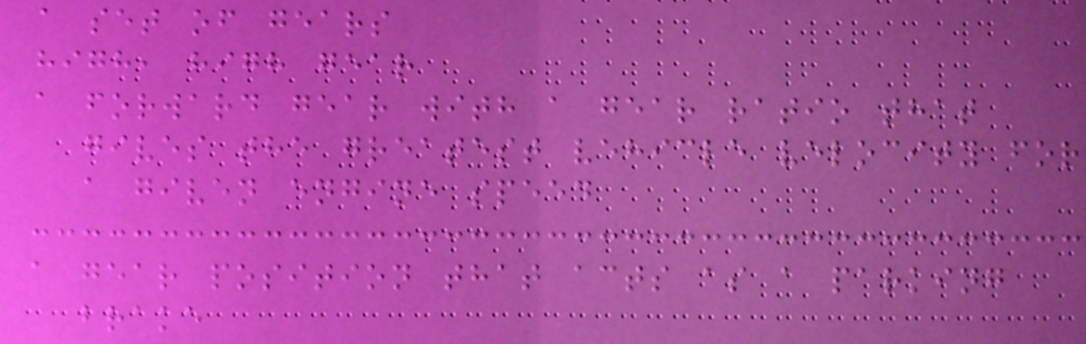a set of gears
high, high gear
a forward gear with a gear ratio that
gives the greatest vehicle velocity for
a given engine speed
a gear position that acts as a parking
brake
